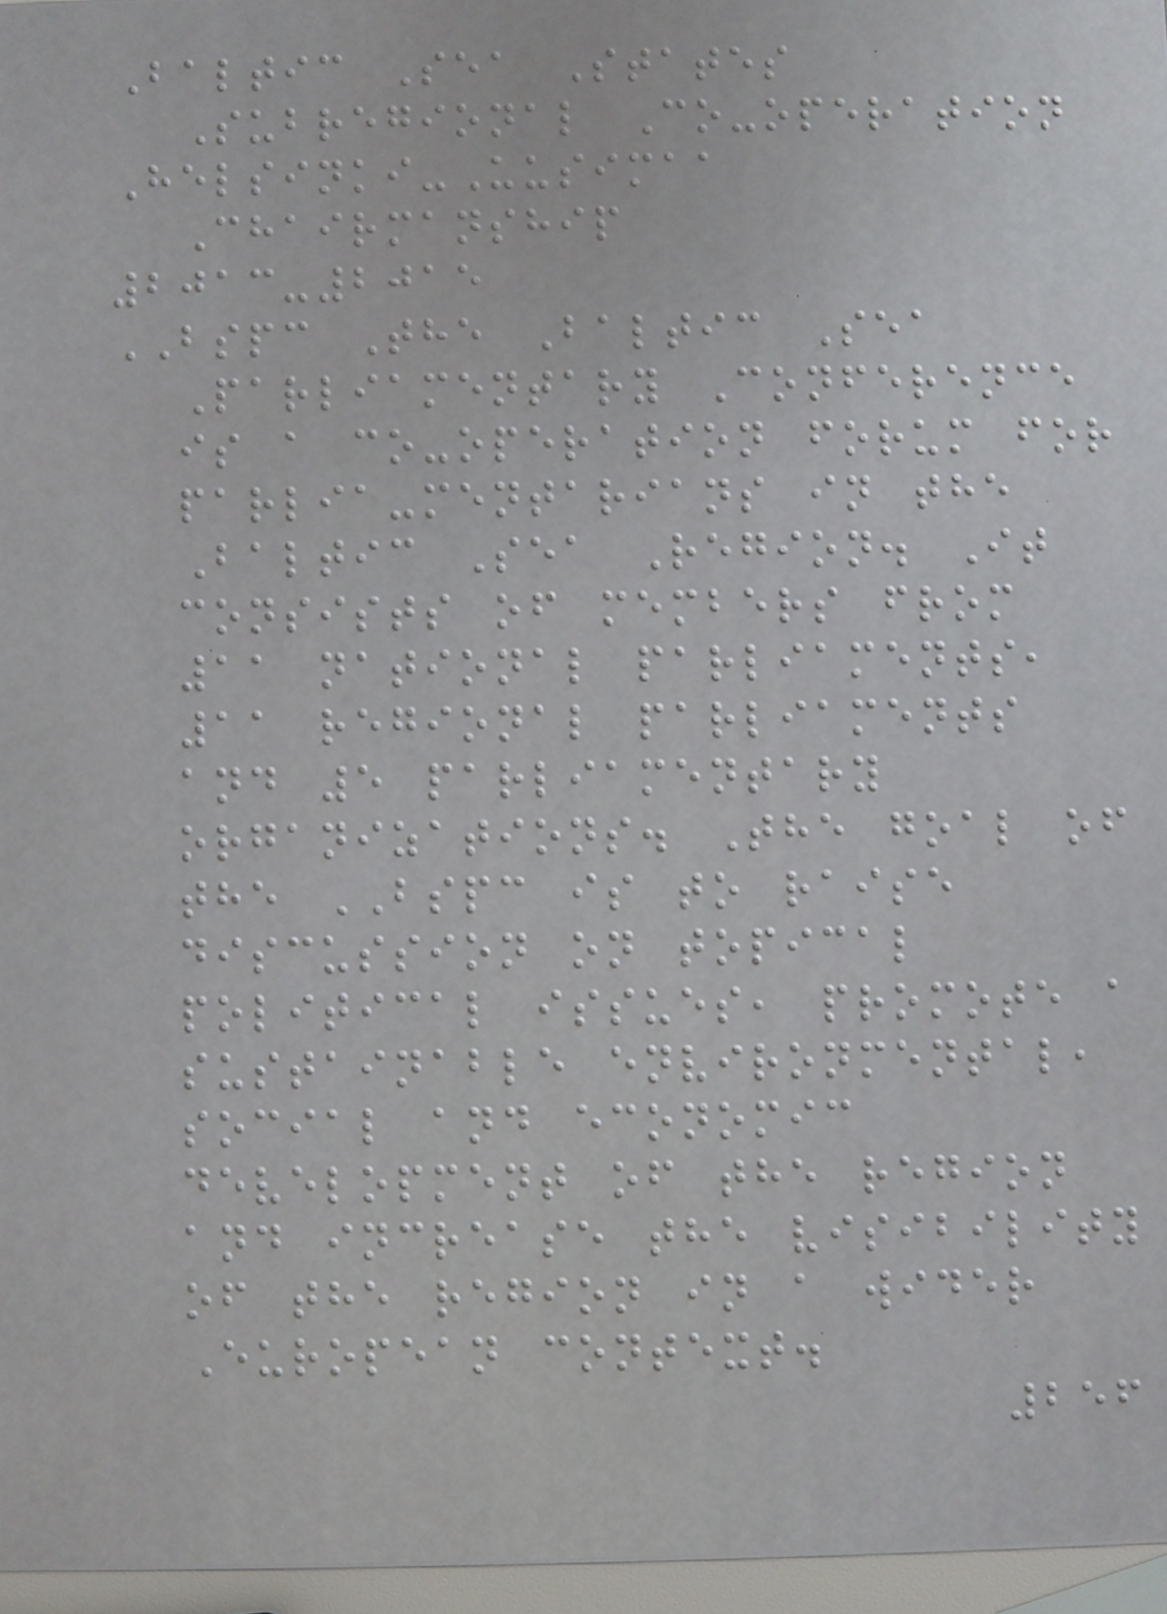Baltic Sea States
Subregional Co-operation
Helsinki-Uusimaa
Chairmanship
2013-2015
BSPC The Baltic Sea
Parliamentary Conference
is a co-operation forum for
parlia-mentarians in the
Baltic Sea Region. It
consists of members from
11 national parliaments,
11 regional parliaments
and 5 parliamentary
organizations. The goal of
the BSPC is to raise
discussion on topical
political issues, promote a
sustainable environmental,
social and economic
development of the region
and increase the visibility
of the region in a wider
European context.
256
